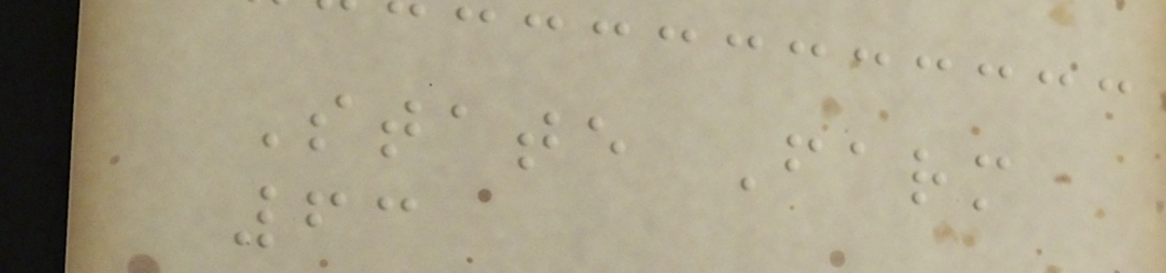State Farm
63
